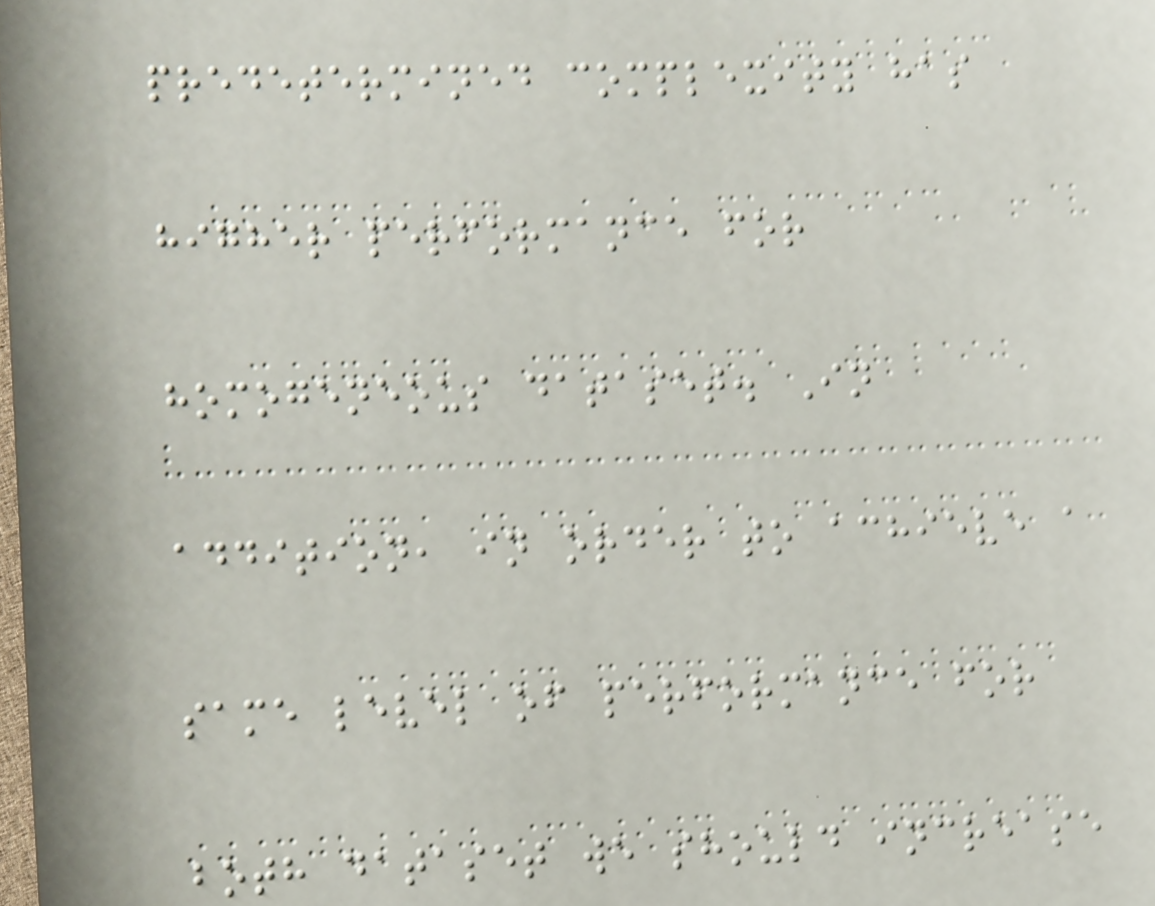predetermined complexity has
higher performance for
homogeneous dataset. In
addition, in order to achieve a
same level of performance for
both dataset we should increase
